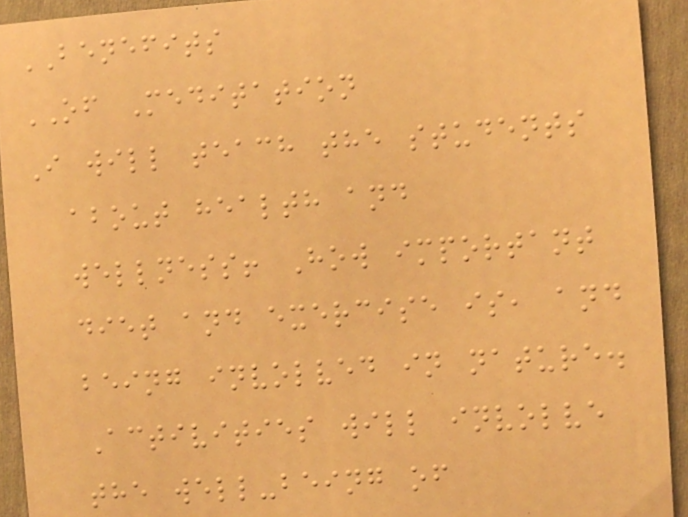BENEFITS
OF Meditation
I will teach the students
about health and
wellness! How important
diet and exercise is, and
being involved in nature.
Activities will involve
the well-being of
